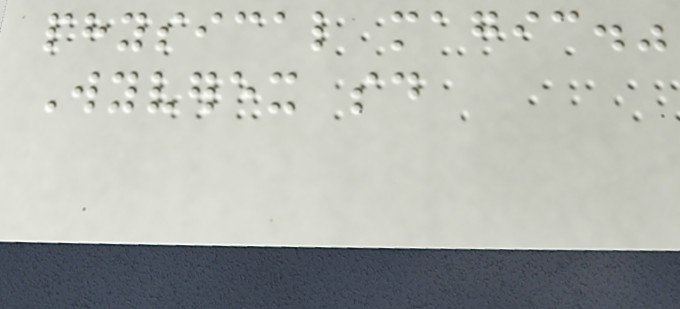physical magic."
Wyverex said
